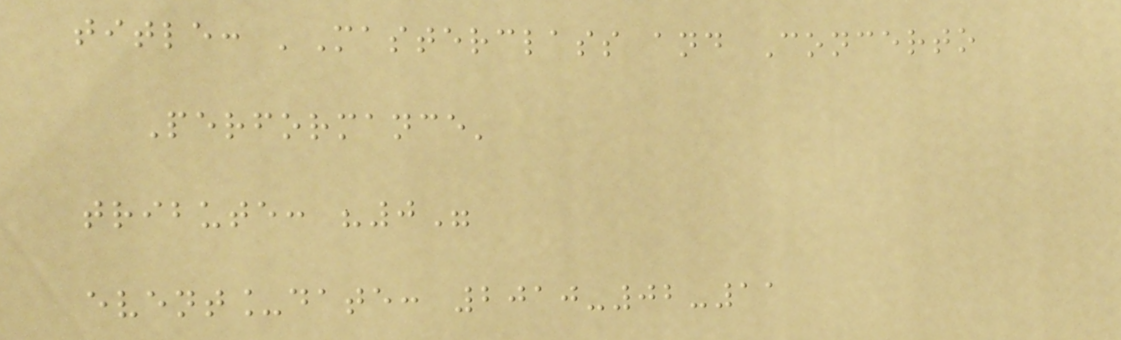title: 'Masterclass and Concerto
Performance'
tribute: "0"
event_date: 2010-02-11
